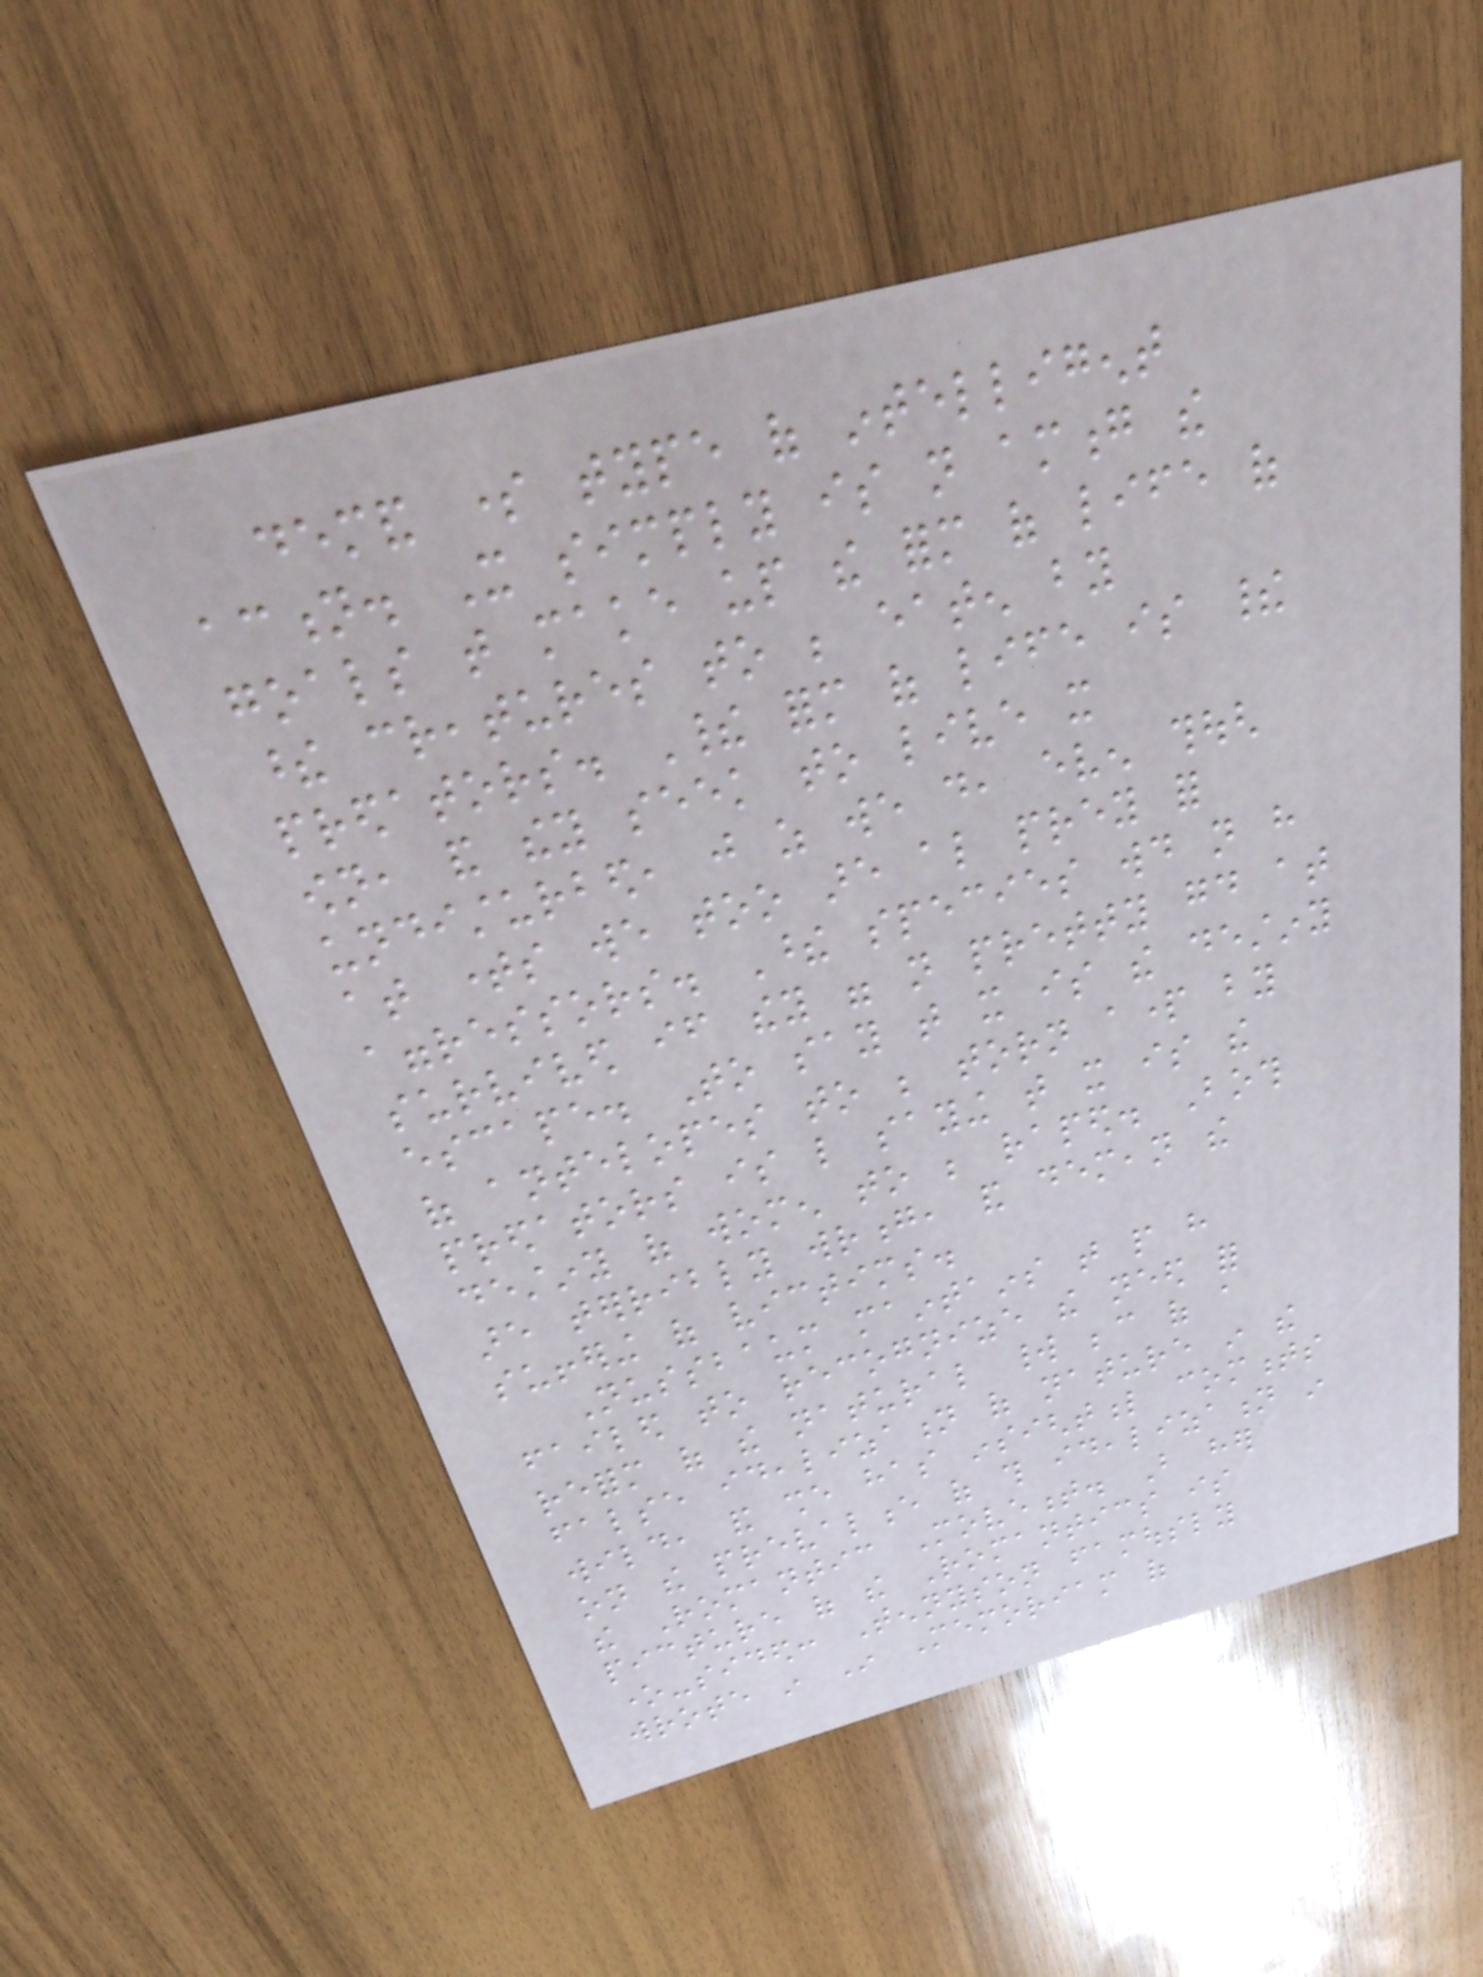demand some type of intelligent
action. It simply is not among the
goals that make up the form of life of
these creatures to be eaten by
predators. Their form of life is their
own, and they seek to live it
undisturbed, just as we do, even though
at times we too are also prey for
aggressors. These species would not have
survived if they were not pretty good at
escape. To say that it is the destiny
of antelopes to be torn apart by
predators is like saying that it is the
destiny of women to be raped. Both
are terribly wrong, and demean the
suffering of victims.
Nussbaum maintains that people have
failed to recognize the need for
reform of the natural world because of a
false idealization of nature in the
wild, and she has insightful comments
on the prevalence of this idealization in
the Romantic Movement. But her
picture of the Romantics is
one-sided: Tennyson famously
wrote in In Memoriam of
